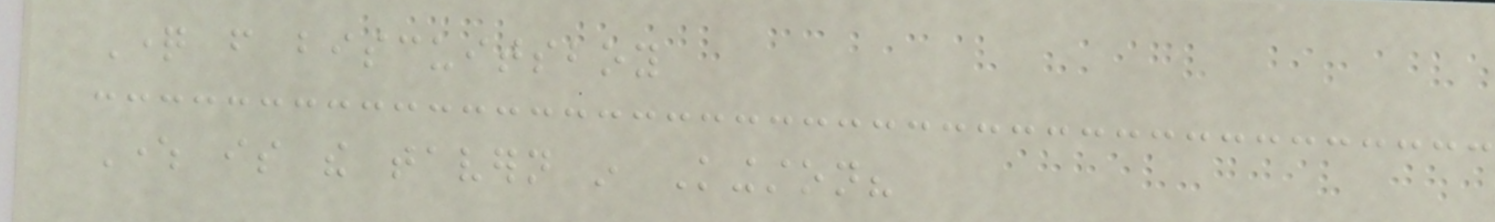Question from biscuitsboy
Where is the tavern in Kingston?
